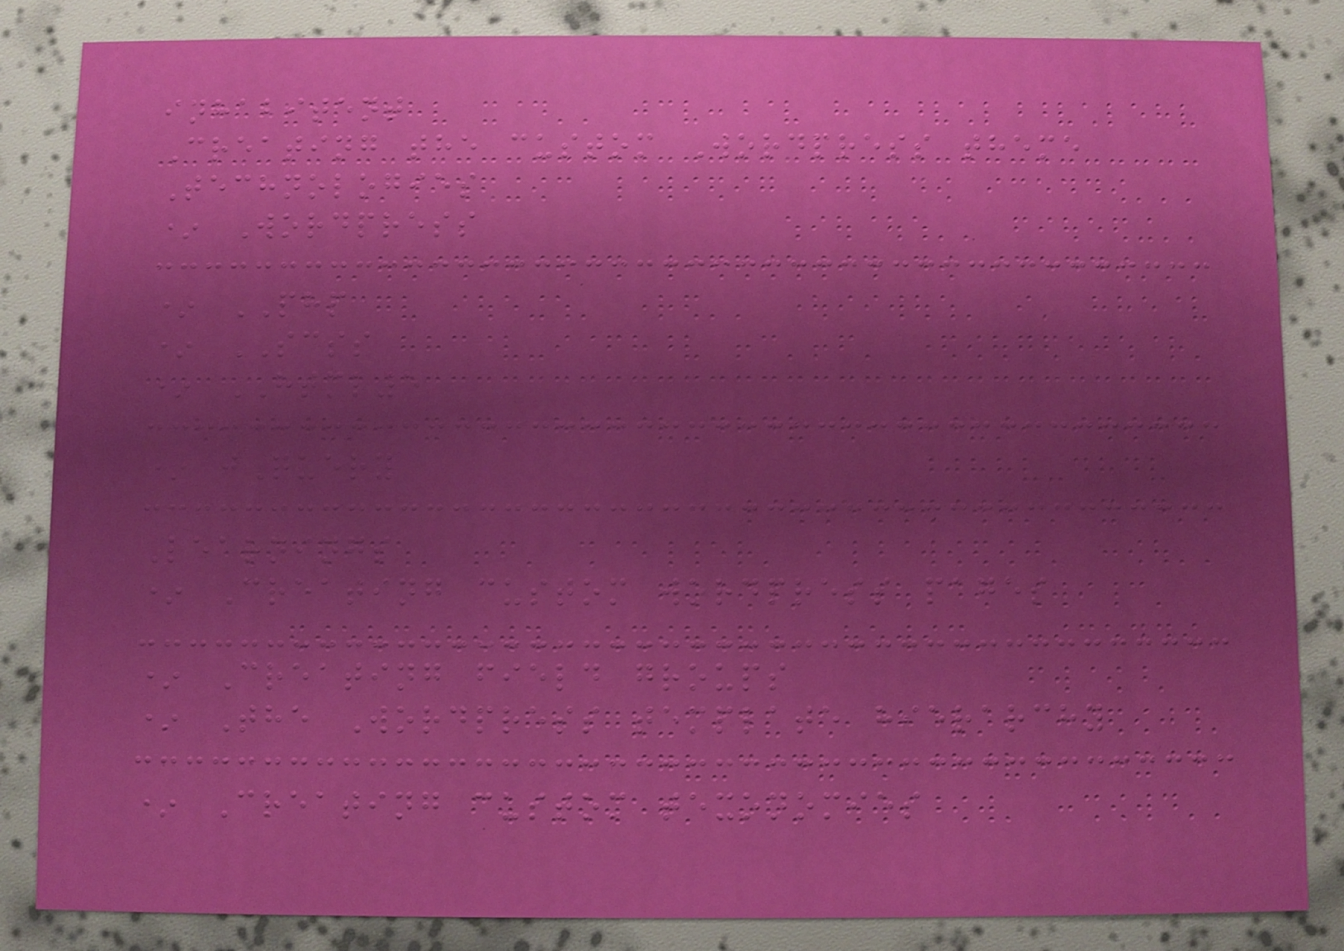inhabitent
Creating the custom Wordpress theme
Technologies
* Wordpress
* PHP
* SCSS
* HTML5
* jQuery
Learnings
* Creating custom wordpress pages
* Creating field groups
* The Wordpress template hierarchy
* Creating custom texonomies
